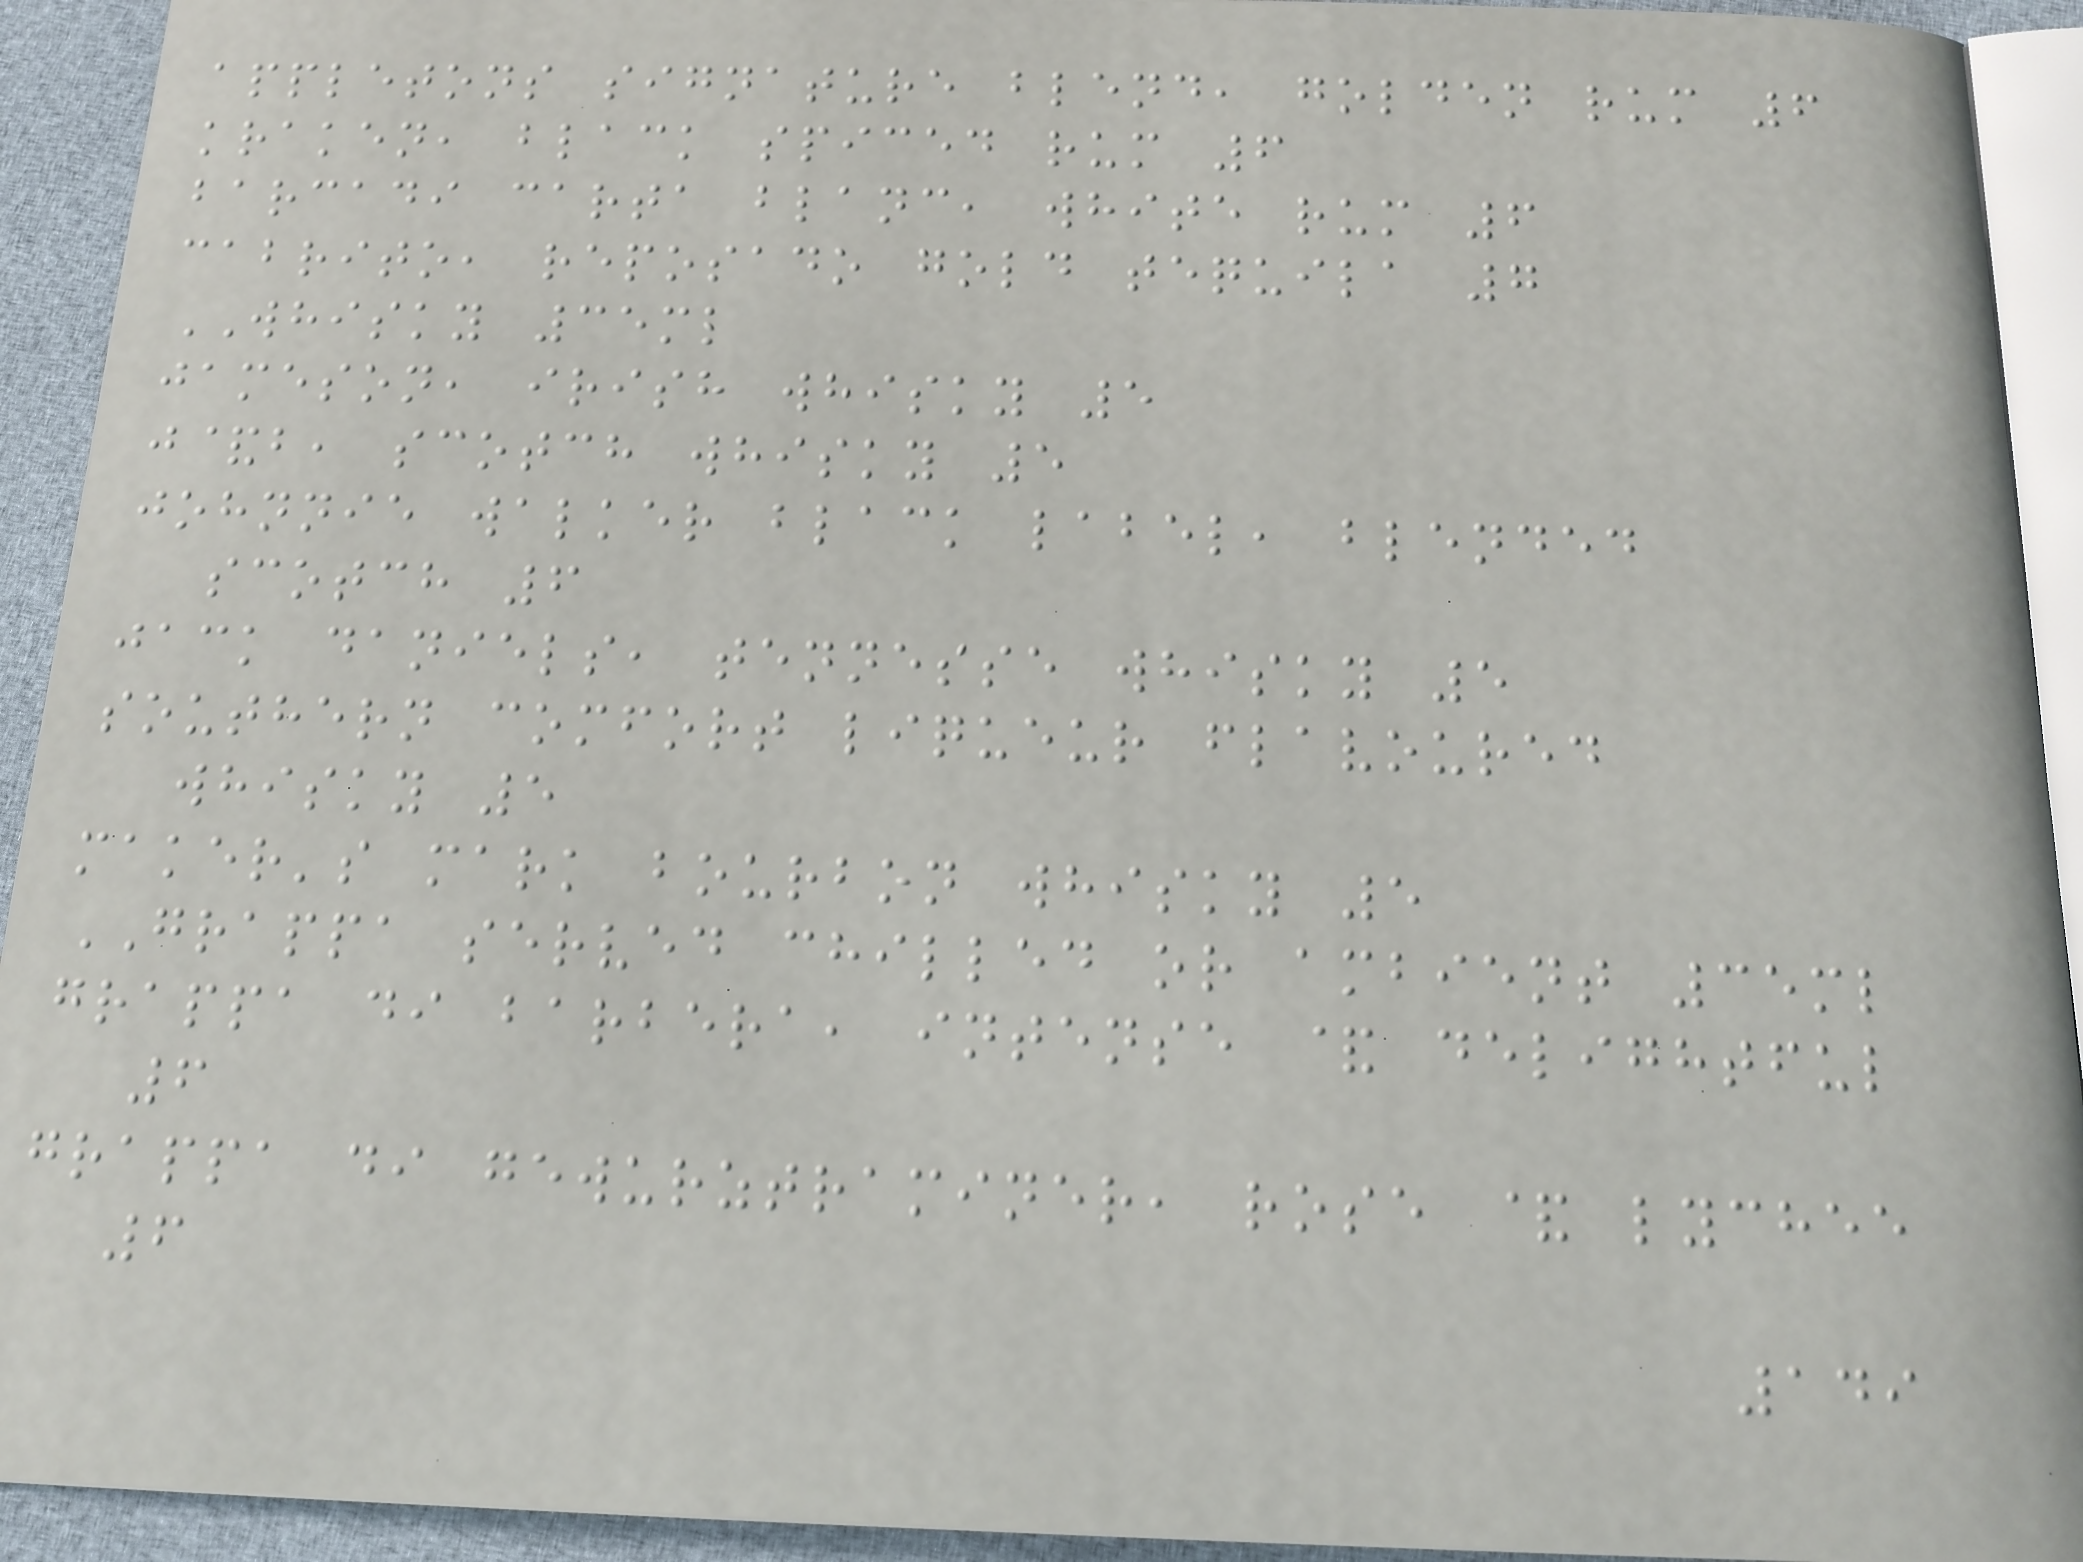appletons signature blend, golden rum 6
kraken, black spiced rum 6
barcadi carta blanc, white rum 6
cabrito, reposado gold tequila 7
WHISKY 35ml
jameson, irish whisky 5
j&b, scotch whisky 5
johnnie walker black label, blended
scotch 6
jack daniels, tennesse whisky 5
southern comfort liqueur flavoured
whisky 5
maker's mark bourbon whisky 5
GRAPPA served chilled or ambient 35ml
grappa di barbera, intense & delightful
6
grappa di gewurztraminer, rose & lychee
6
149
